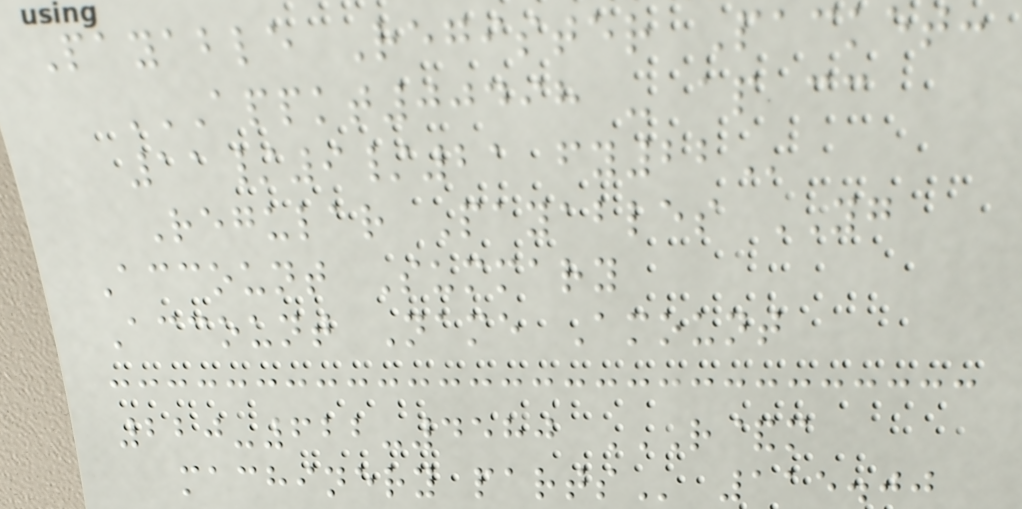Payable Register Packet:
APPKT00498 - AP CC
11/9/21 FY22
Regular Payables YG
Account Summary
Account Name Amount
220-622-4580 R&M
MACHINERY PARTS 115.00
